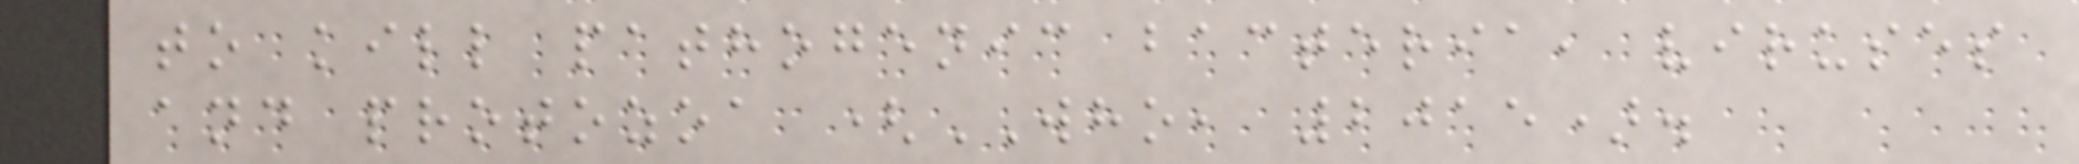to kill pathogenic bacteria, viruses
and protozoa (WHO, 2015).
